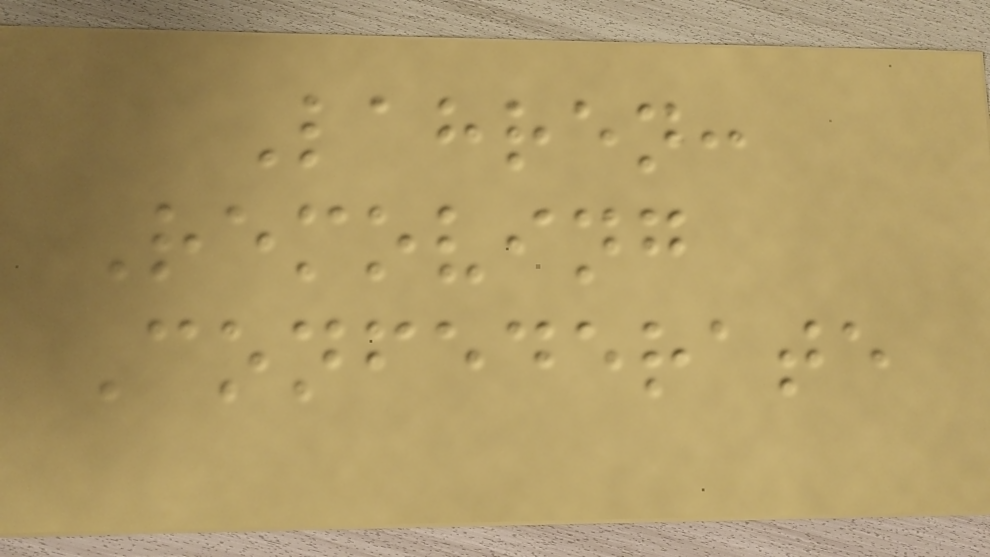Lahren:
Removing
Confederate
